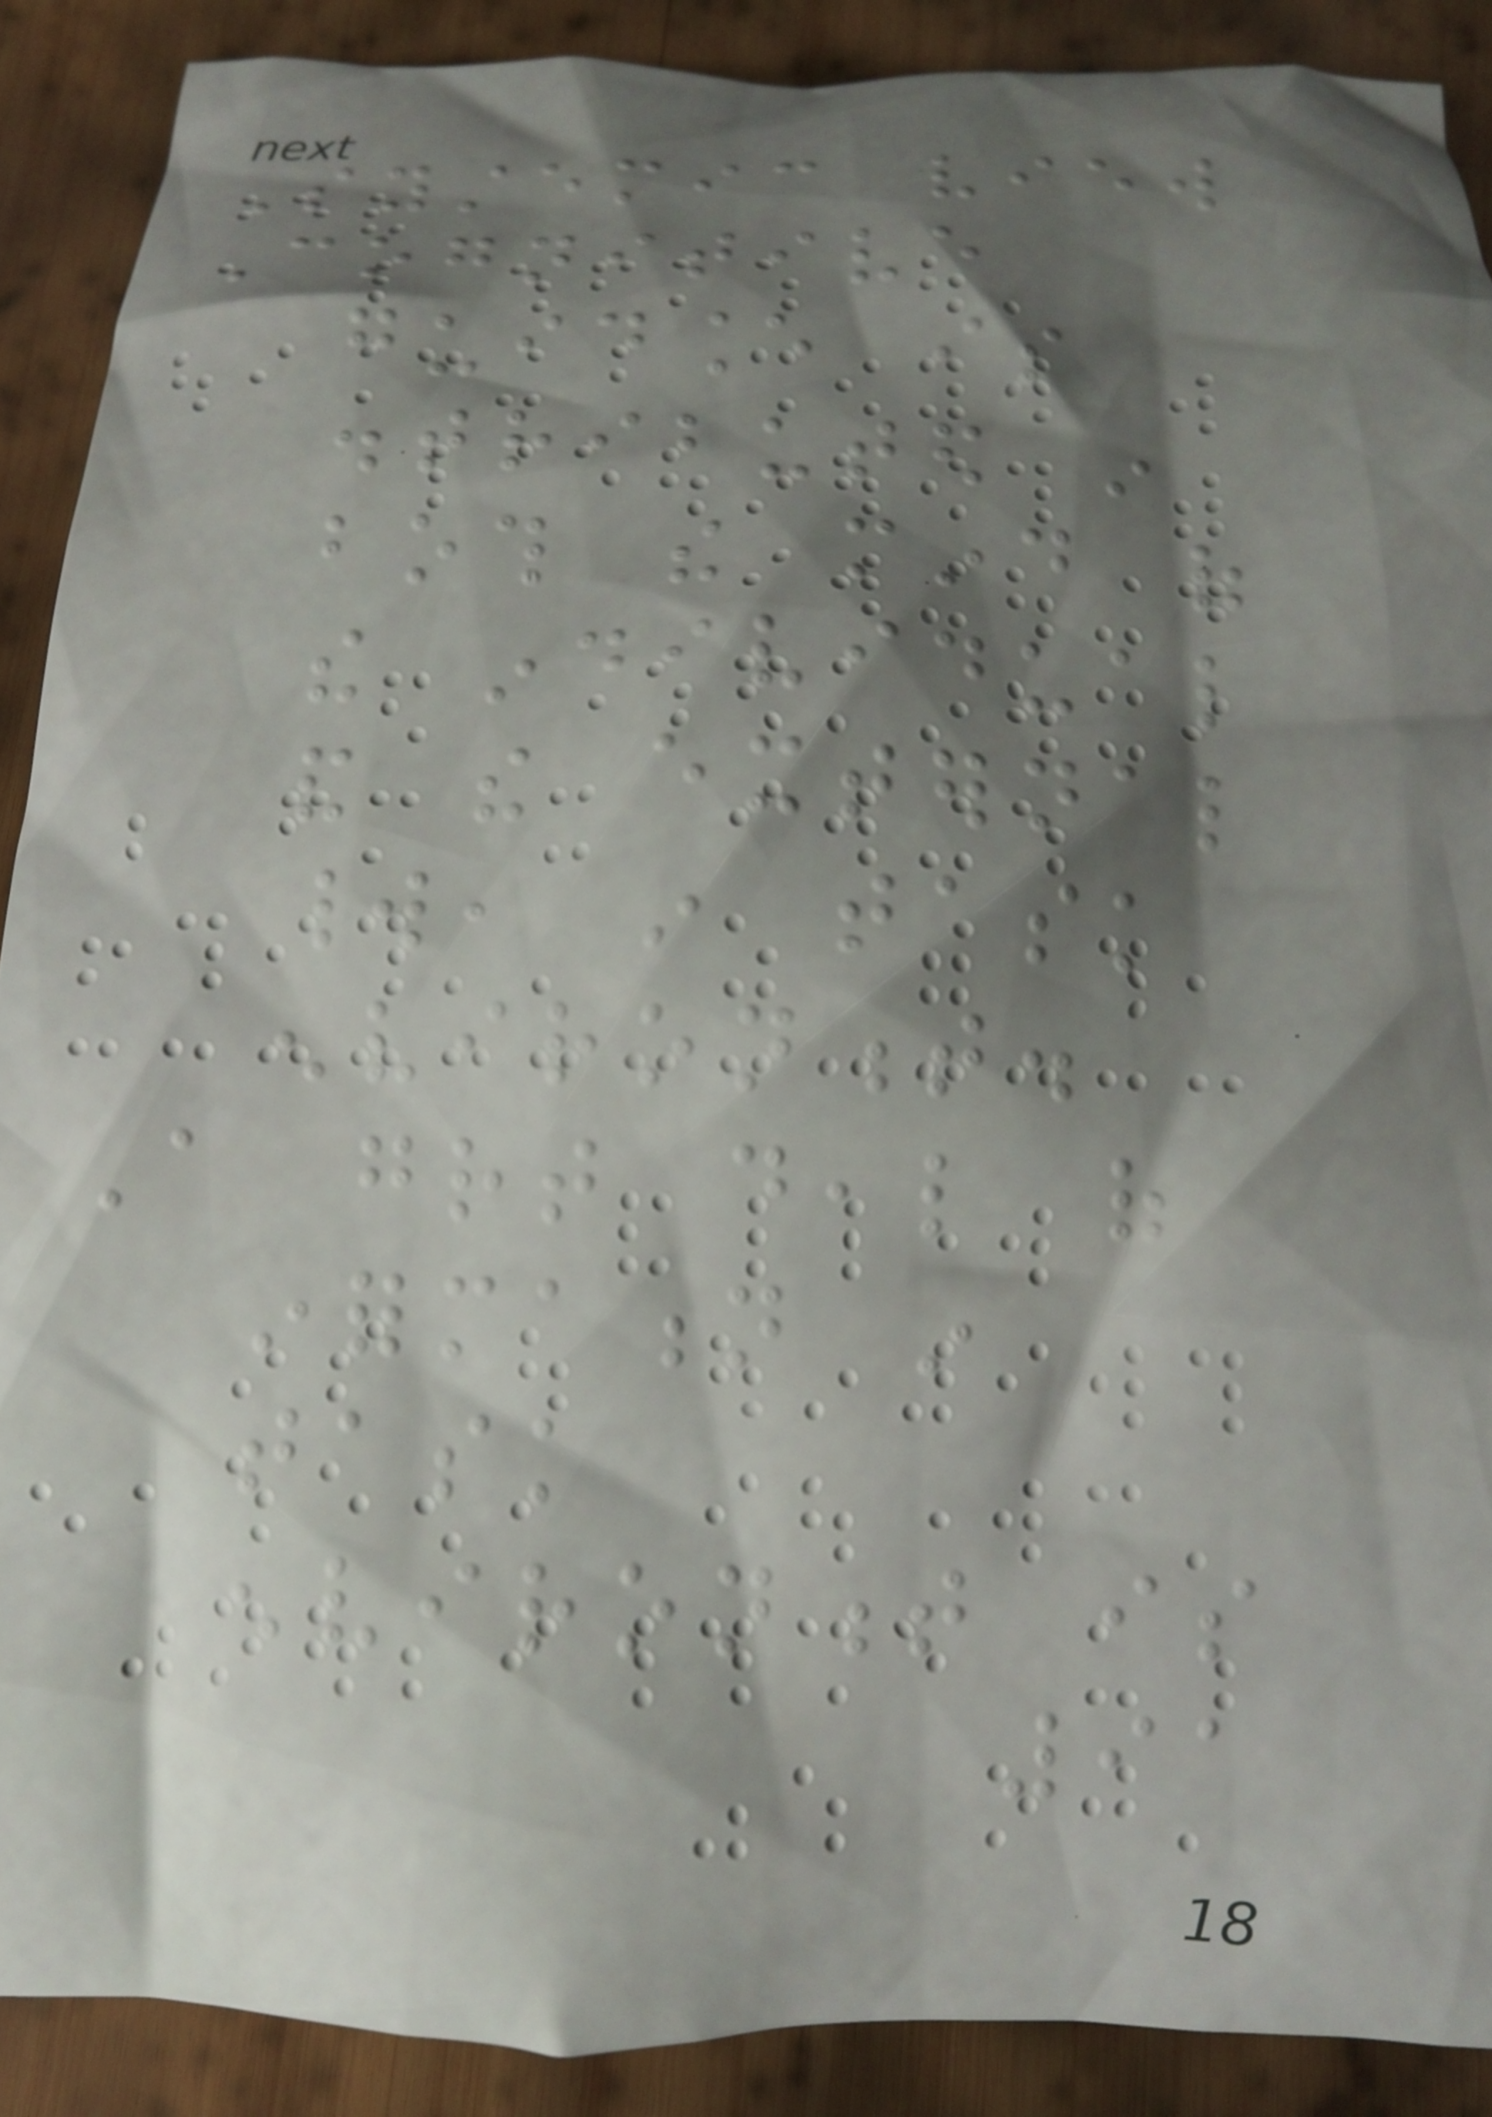Systemic view
Cognitive
guidance is
distributed in
both the mind of
the individual
and the external
world, in task
environment.
A great deal of
information in
task
environment is
91
